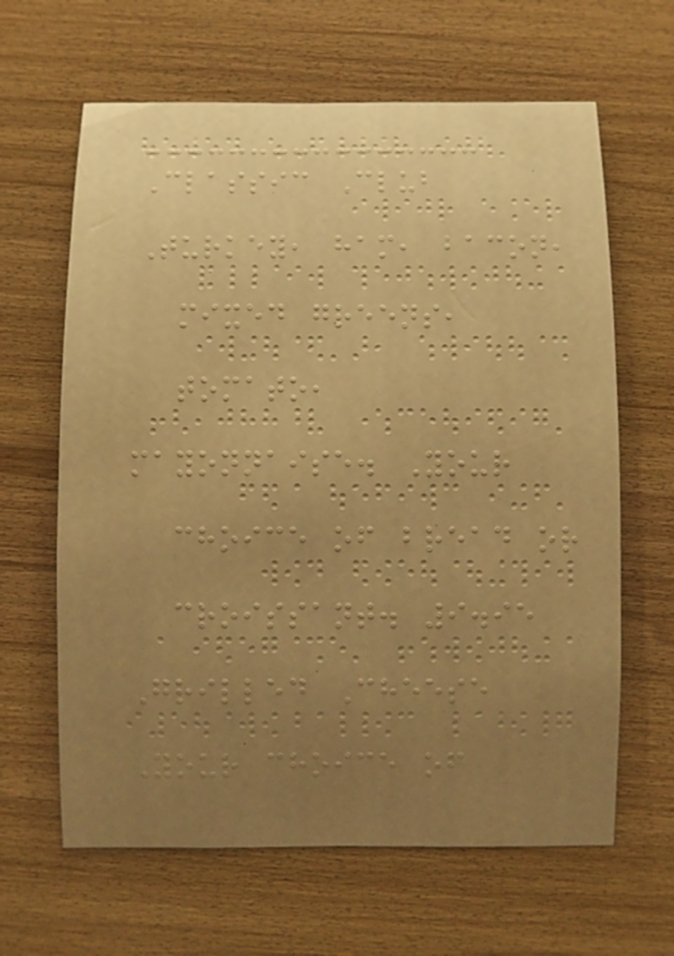Classic Club
Turkey, ham, bacon,
mixed greens,
tomato,
mayonnaise. Your
choice of bread or
croissant. 9.95
Grilled Cheese
Your choice of
